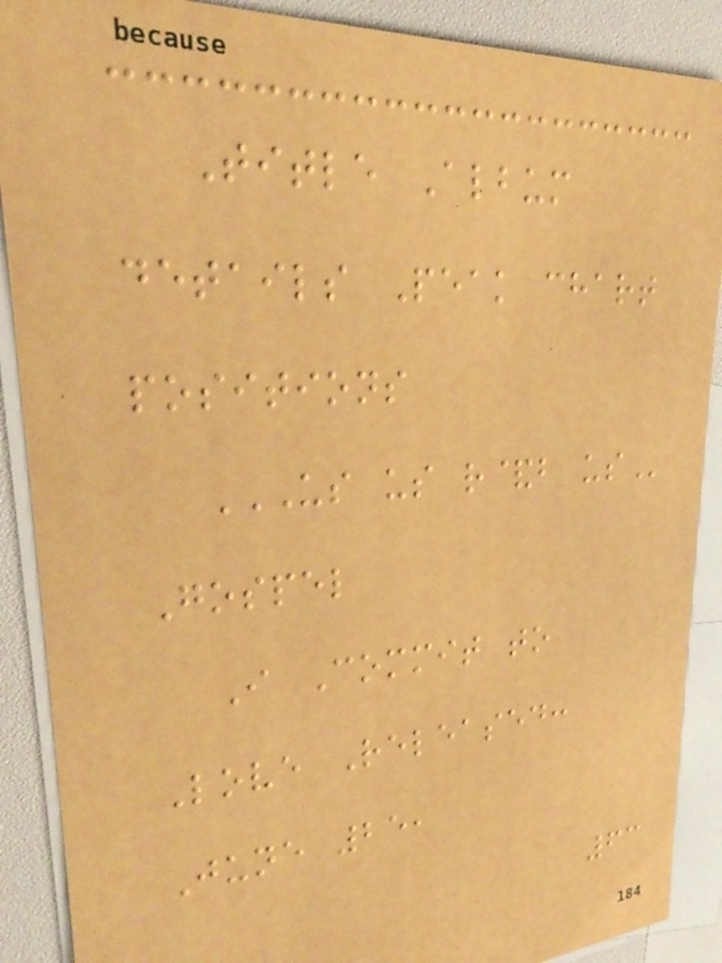Title Album
details Peak chart
positions
US US R&B US
Gospel
I Commit to
Love Released:
June 25,
63
